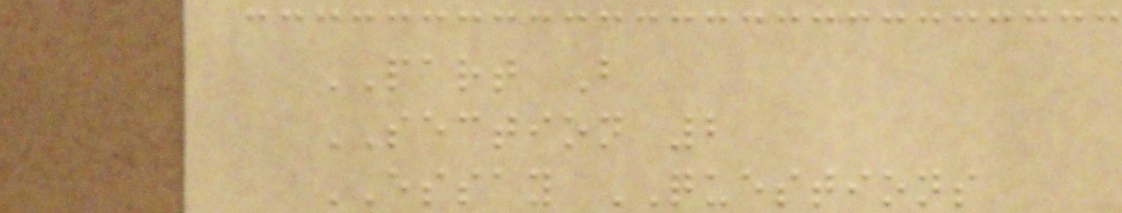PART B
SECTION 2
ESSAY QUESTIONS
